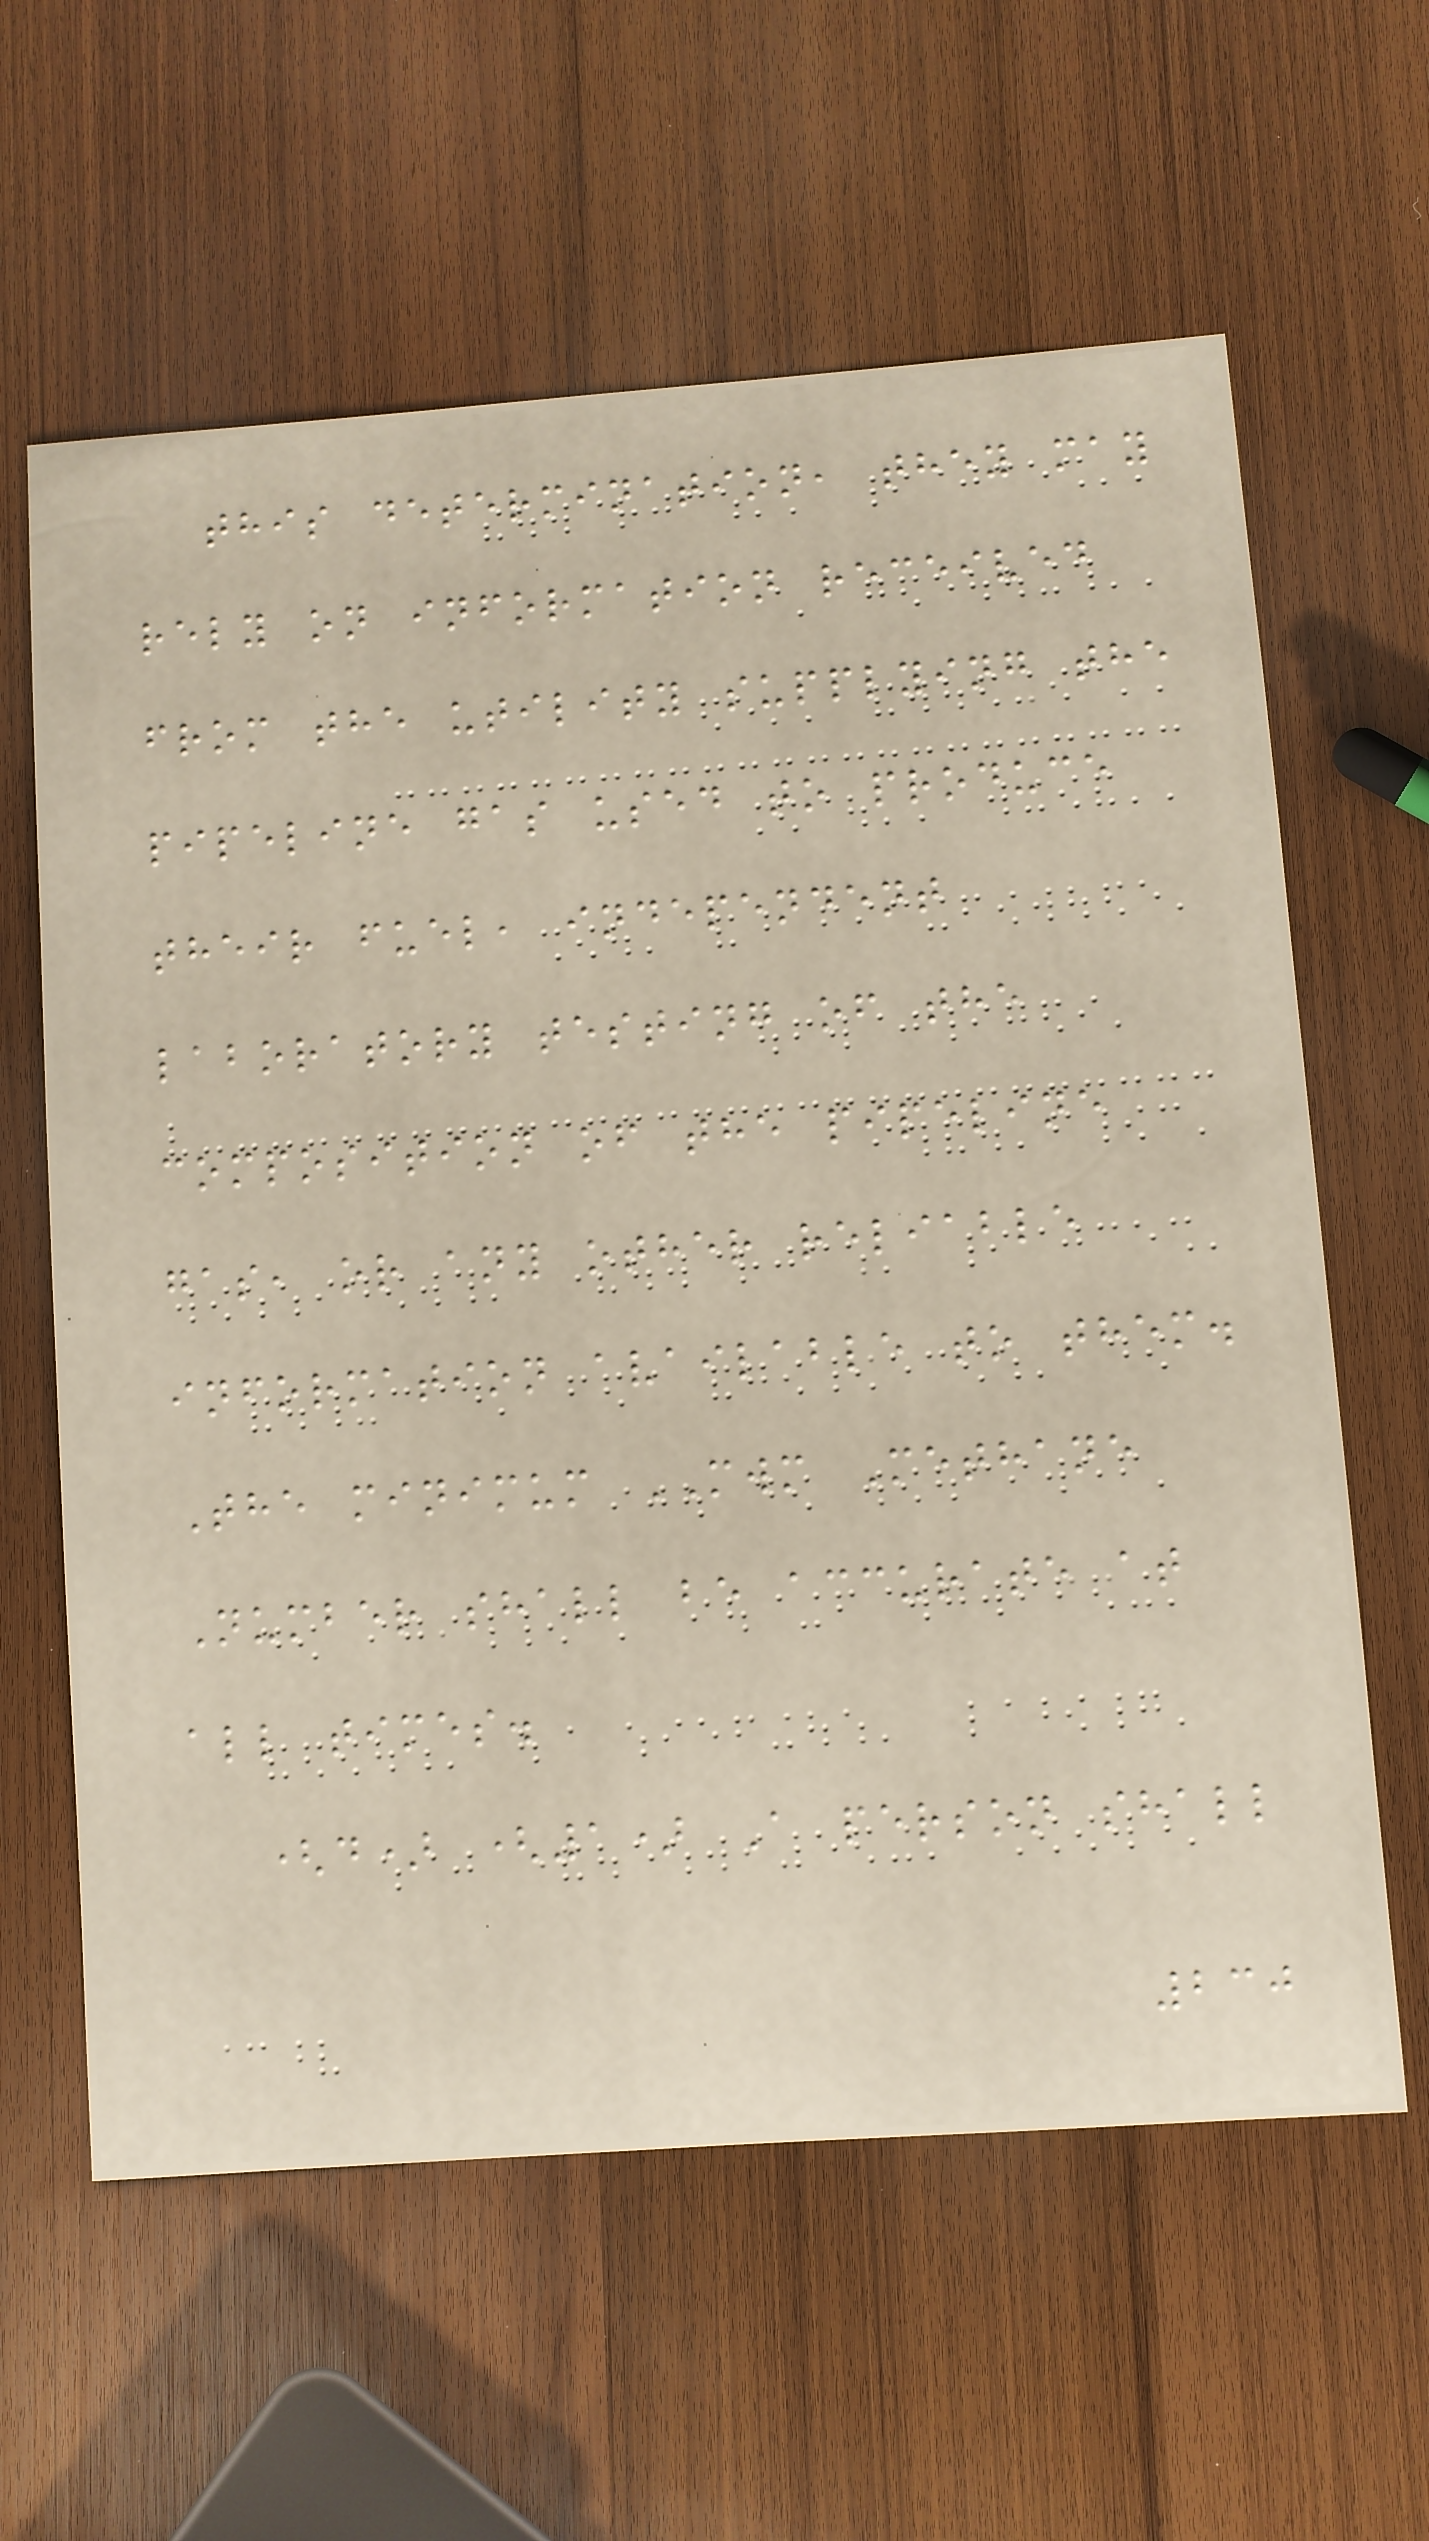this determination, they may
rely on information received
from the utility supplying the
pipeline gas used to produce
their fuel, independent
laboratory testing of the
composition of the pipeline
gas, or any other reliable
information available to them.
The minimum MWM Methane
Number shall be accurate at
all times.
(d) (1) A person shall
230
